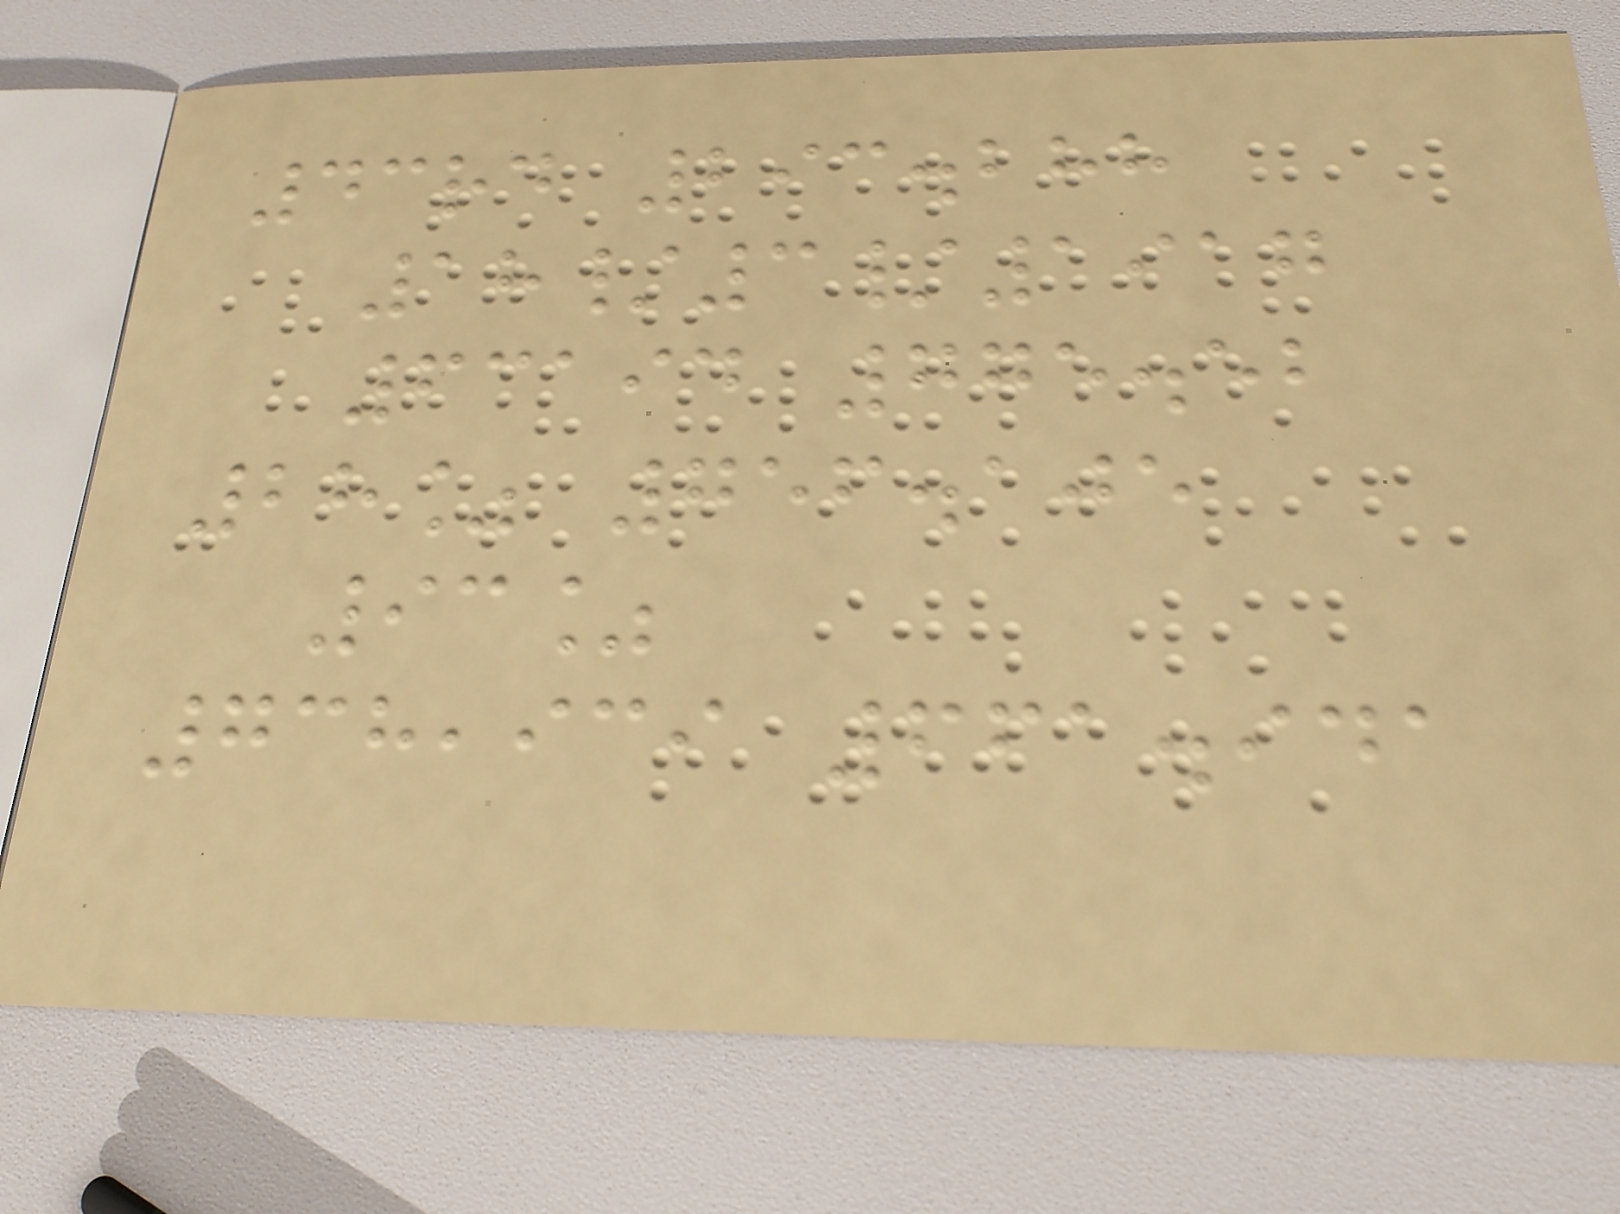43rd 293.288
18/3/1917
63194 775.52
28% 756.105
93%
738,939 661.941
